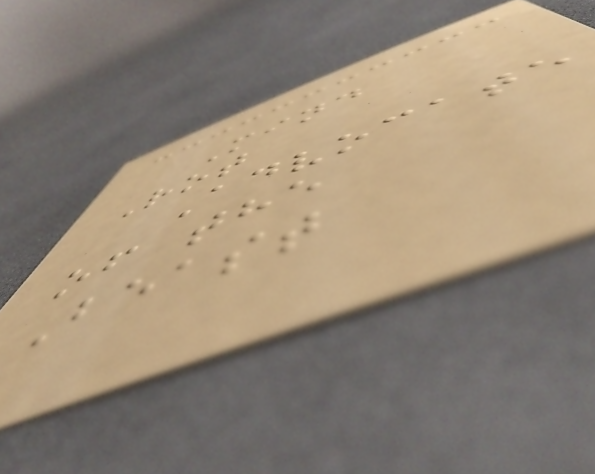Mind
Rot
Advocate
of the
Beast
